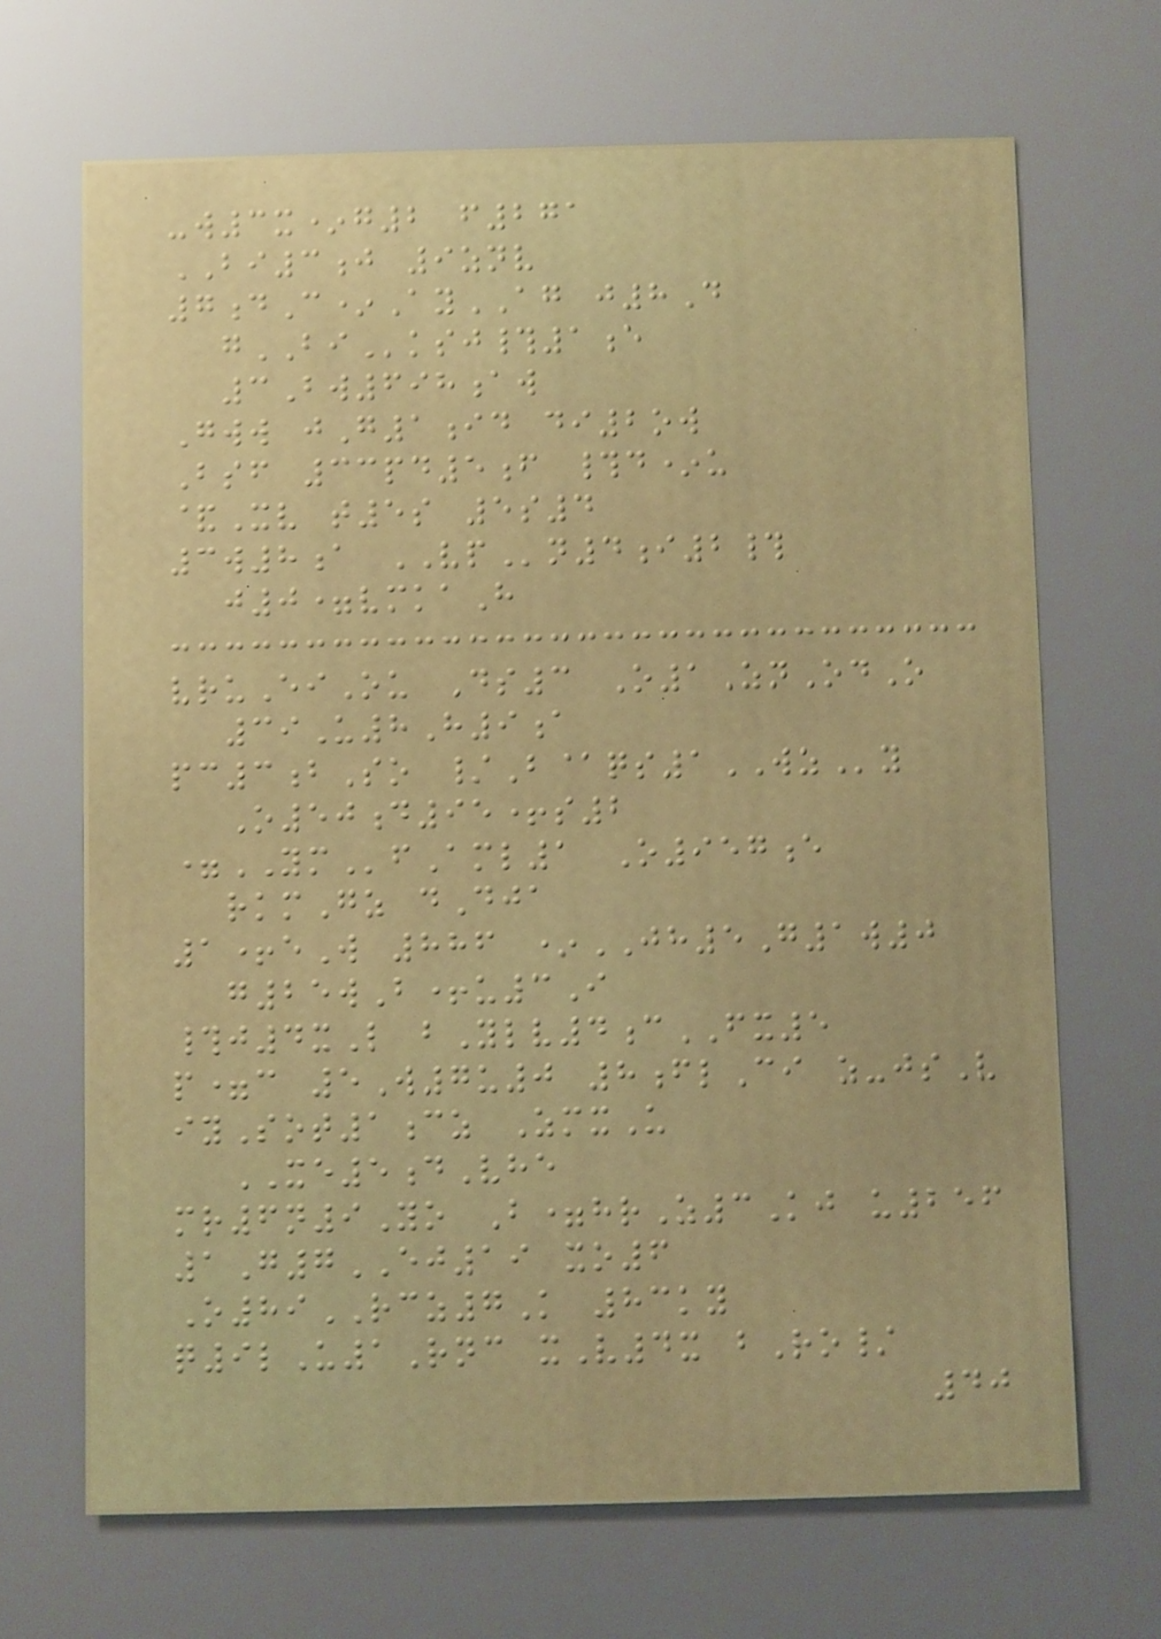-w3x*g2 f271
BI3j 9znv
7dC*AyAG j8D
gBIksj#1e
3Bw698aw
Gww jG1id di2ow
Bsf 33pd5f #d*u
&Xv t5s 5s4
3w8a VPn4i2#
j0=vmkaH
vruEiOu Ds3 O1ZnOdO
39U8H9a
pc3bSo /B@qs1WZy
O50d95+s2
=YMfAml1 O957e
rkmGz dDja
1+eW 886 *JH5G1w0
g25wB+u3I
#j4xL bYlv4cFX5
p=c 5W7u0 8flCi z-jsV
iySot1cz ZmxU
XE5dVhe
mr6n9Yo B=hrZ3Kj u256
1G7EJ19 xo6
O89RCZ7K 83ky
q9lU1Rnc xV4x bRo/
40
